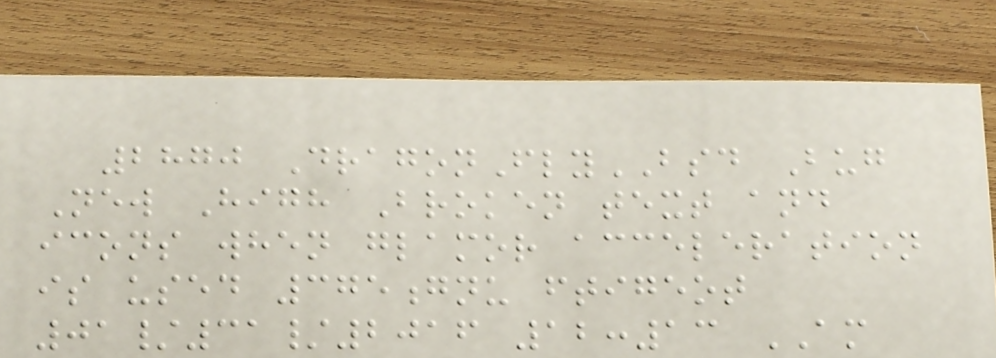2870 DragonFlyBSD Bug
New High Broken text and
icons when glamor acceleration
is used 375gnu ftigeot
01/31/2016 12:13 AM
